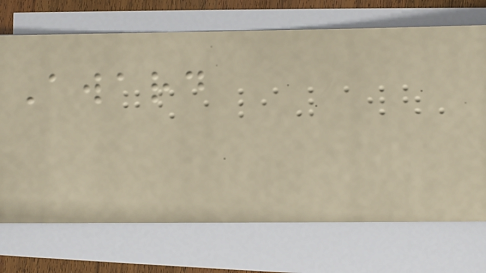Award
